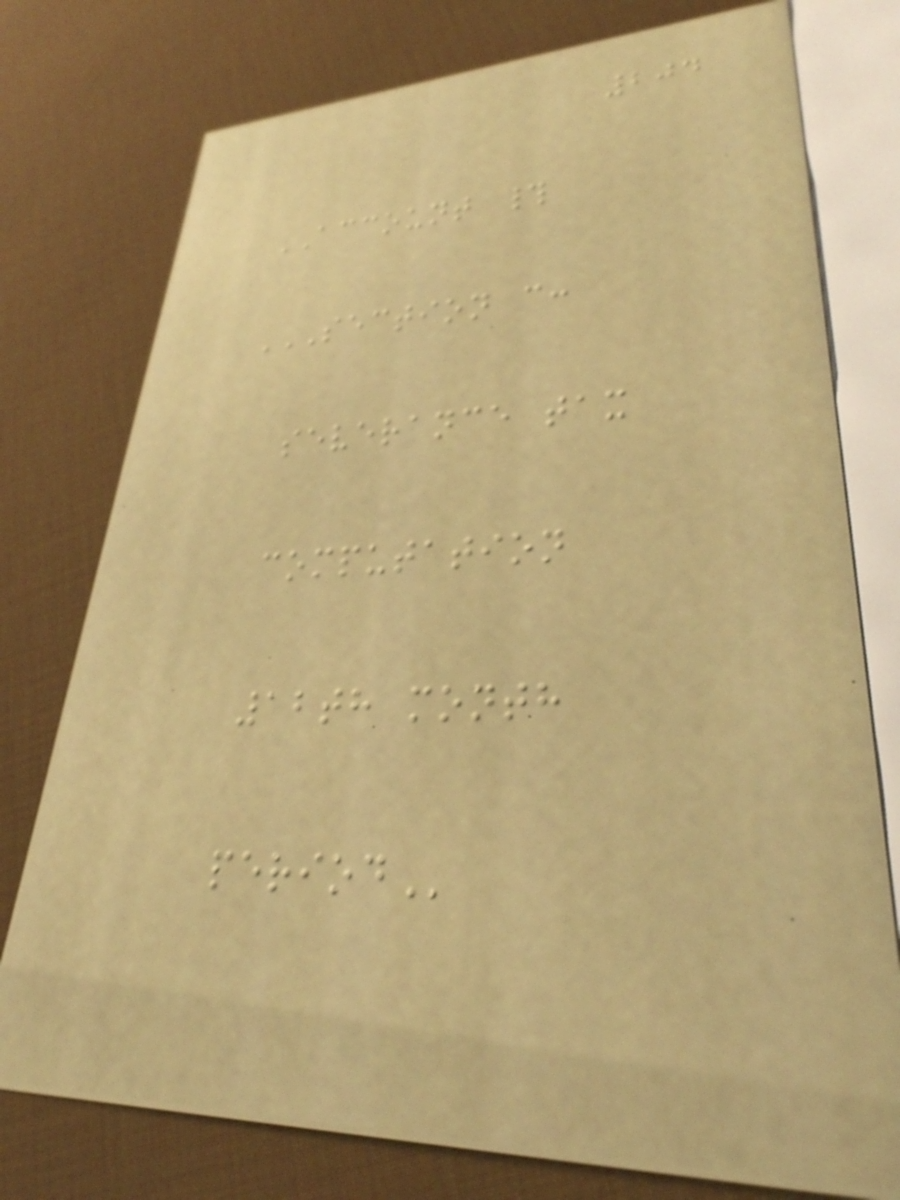204
ACCOUNT #
SECTION C:
SEVERANCE TAX
COMPUTATION
12TH MONTH
PERIOD
